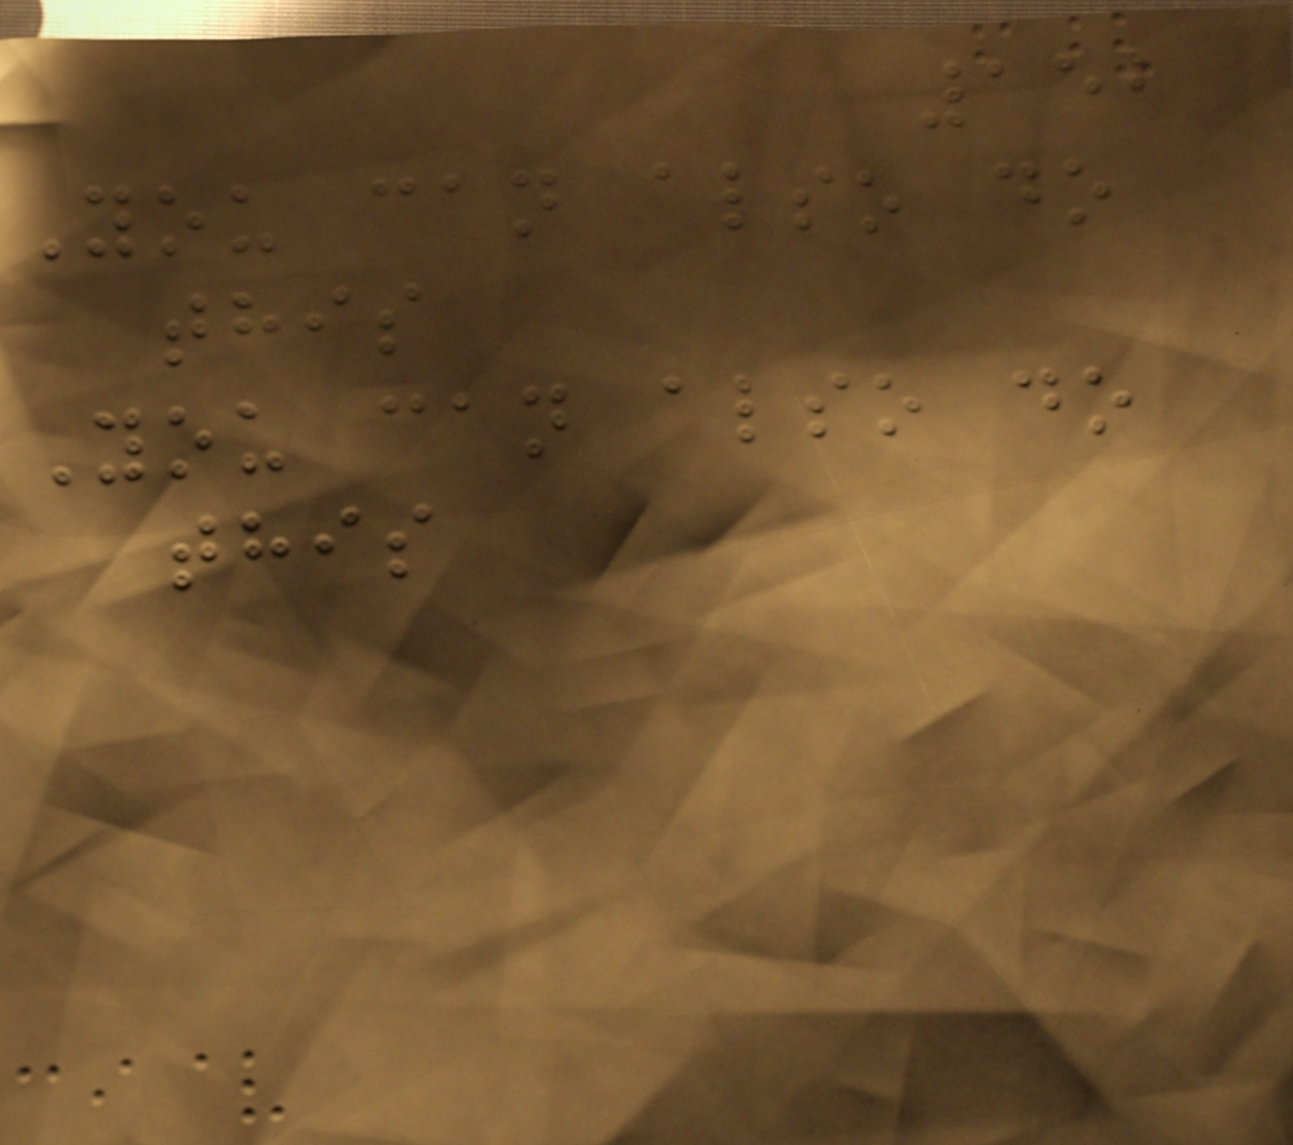152
You can also do
this
You can also do
this
